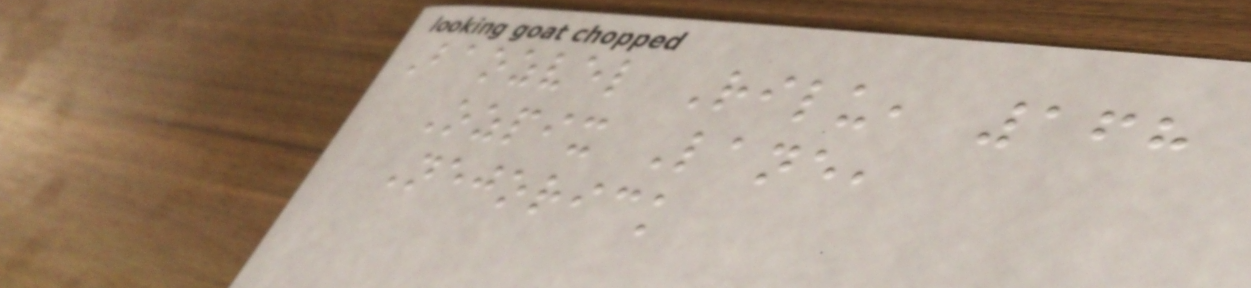Baozvel Rilu, 168
Ozpix Lane,
Nejorick
